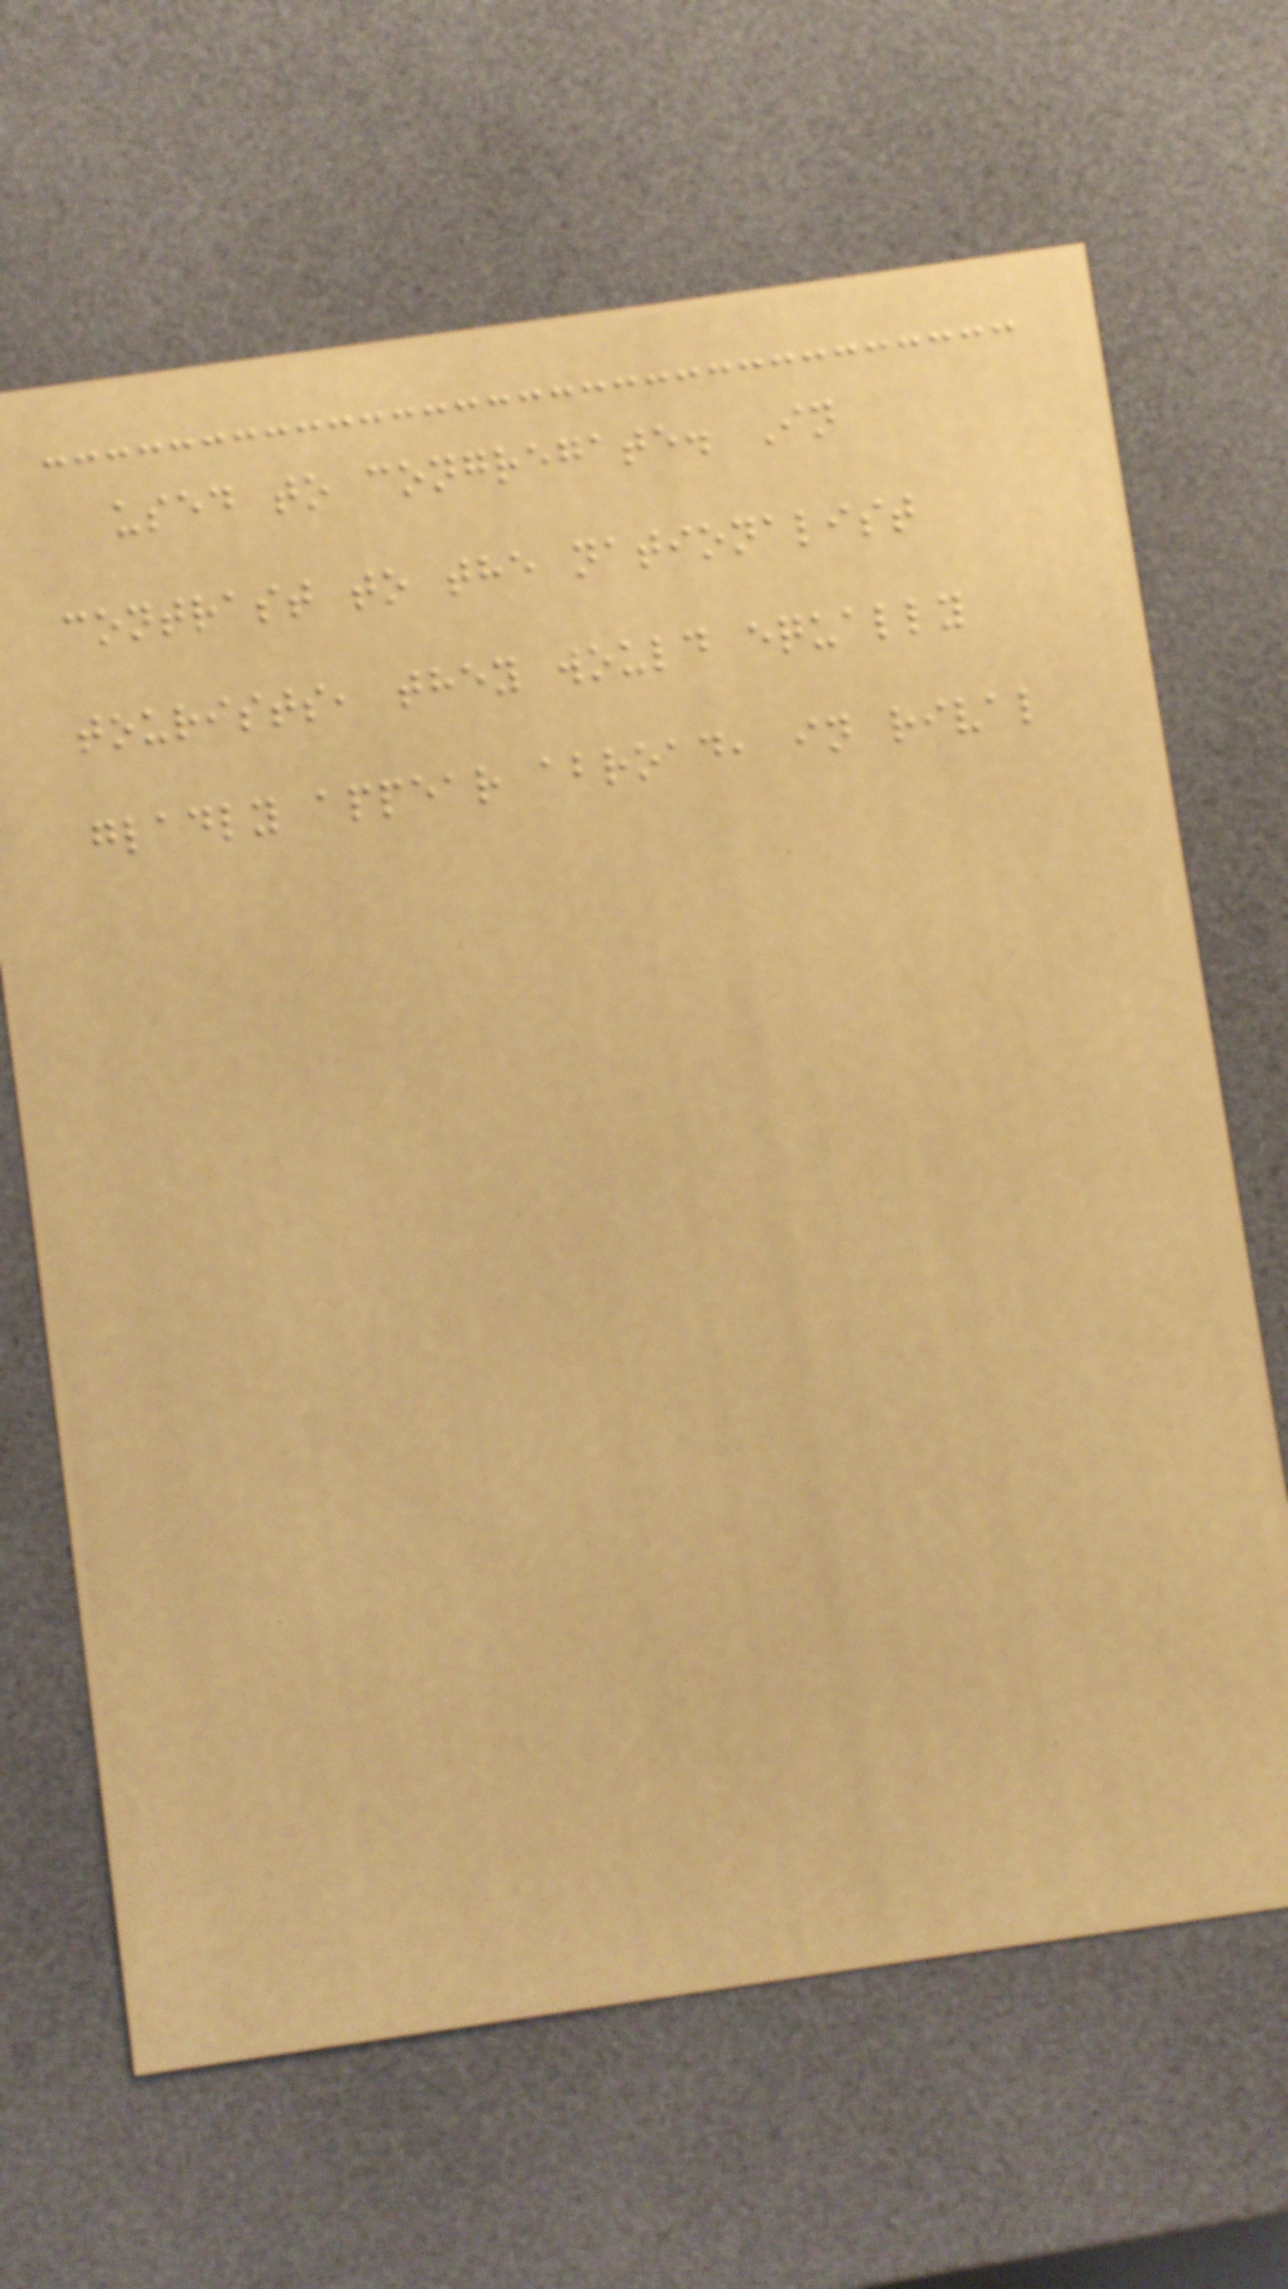used to congregate. In
contrast to the nationalist
tourists, they would equally
gladly appear abroad, in rival
